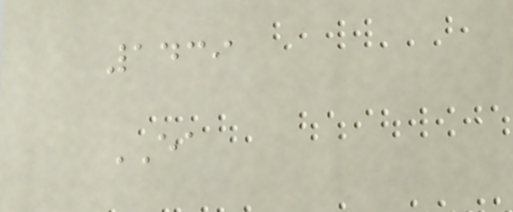1439
EA
